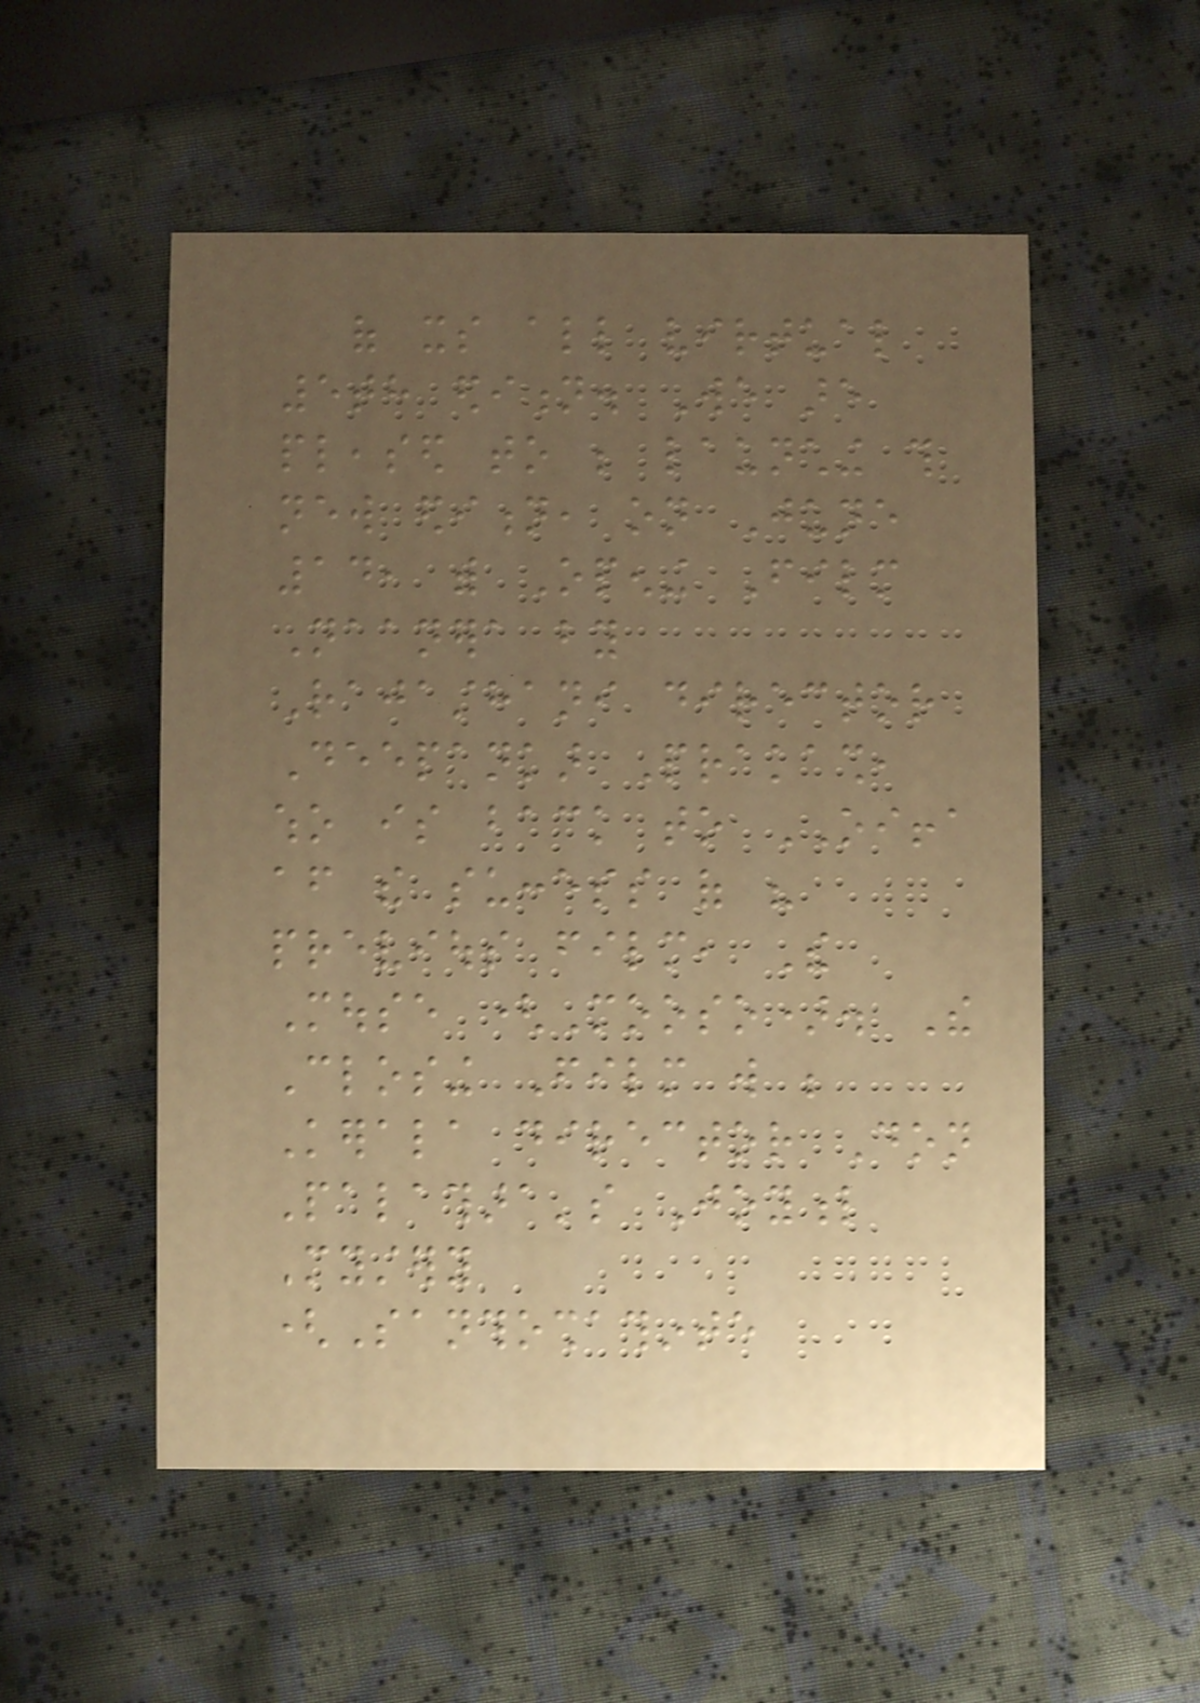of its all virtual
5th edition. We are
pleased to be launching this
new edition, on June
14, with Opening Film
Naanera by
Rajasthani director
Deepankar Prakash,
who is back to OIFFA
after the success of his
previous film, The
Mouse (Mooso). The
Closing Film will be
Kerala director Don
Palathara's Joyful
Mystery
(Santhoshathinte
